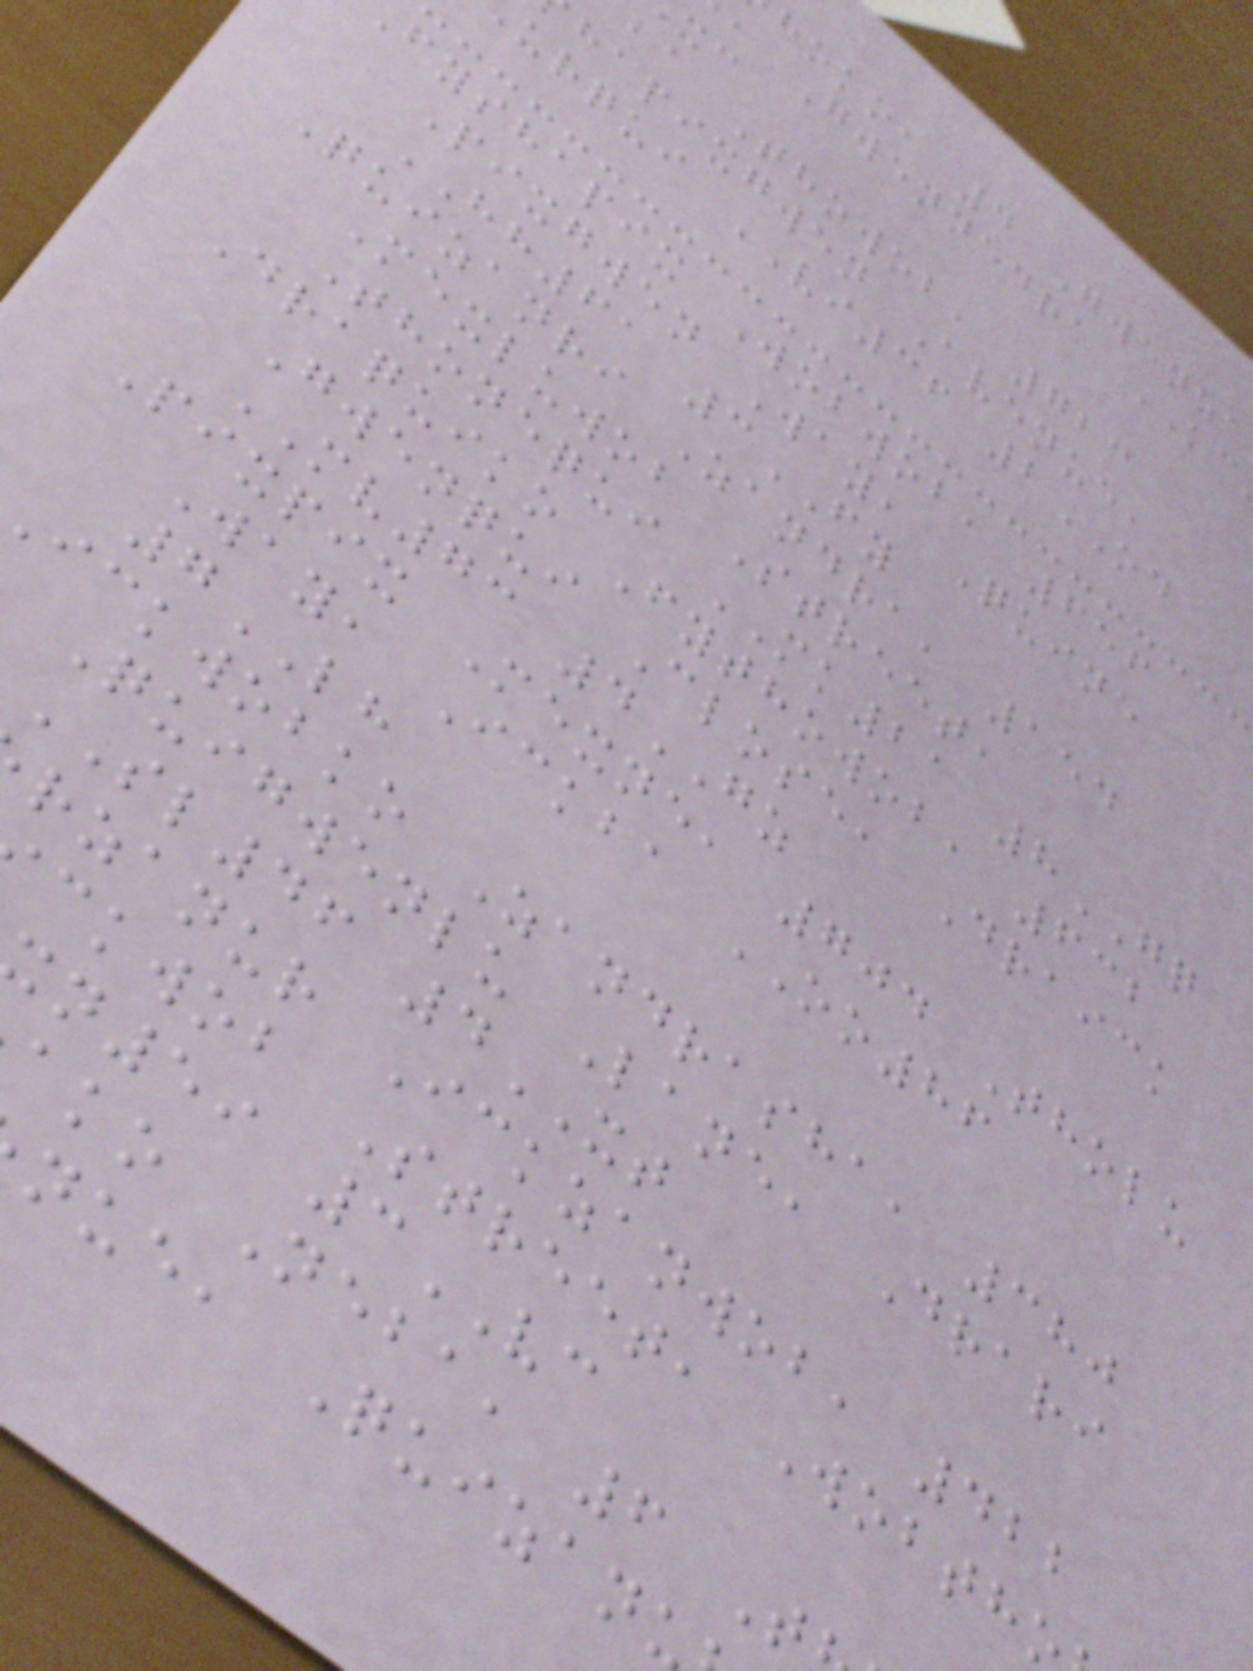hoko, 4 Gwenza
, Gwennedra KC
ba Thowob, 723
hapixgwen Avenue,
urqui VI36 2OD
fyshapix Wobwob, 656
Pixgwen Way, Quine
HH61 3FY
Quizanri Zandra, 154
Mexluwob Street,
Thonequi MK21 8GQ
Draquiko Fythowob, 632
Gwenqui Close, Draick
MV73 4GZ
Pixpix Mexne, 704 Tholu
Way, Ickba OO86
7LH
ickwobko Zandrasha, 380
Quigwenlu Lane, Drari
SL46 4XT
rzanur Ickzanwob, 422
ckwob Street, Wobth
n59 3VC
ako Neba, 6 T
nue, Quizanu
